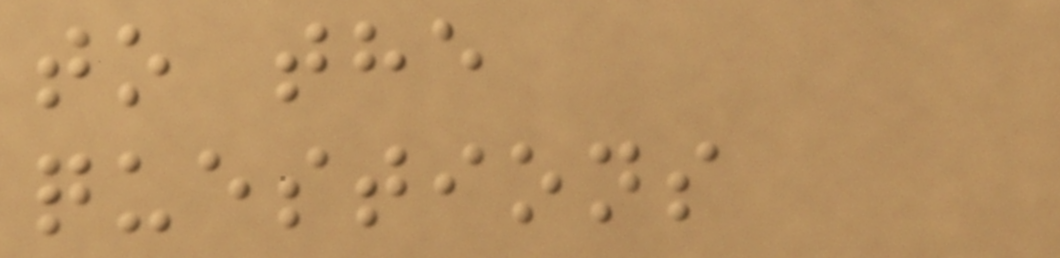to the
questions
